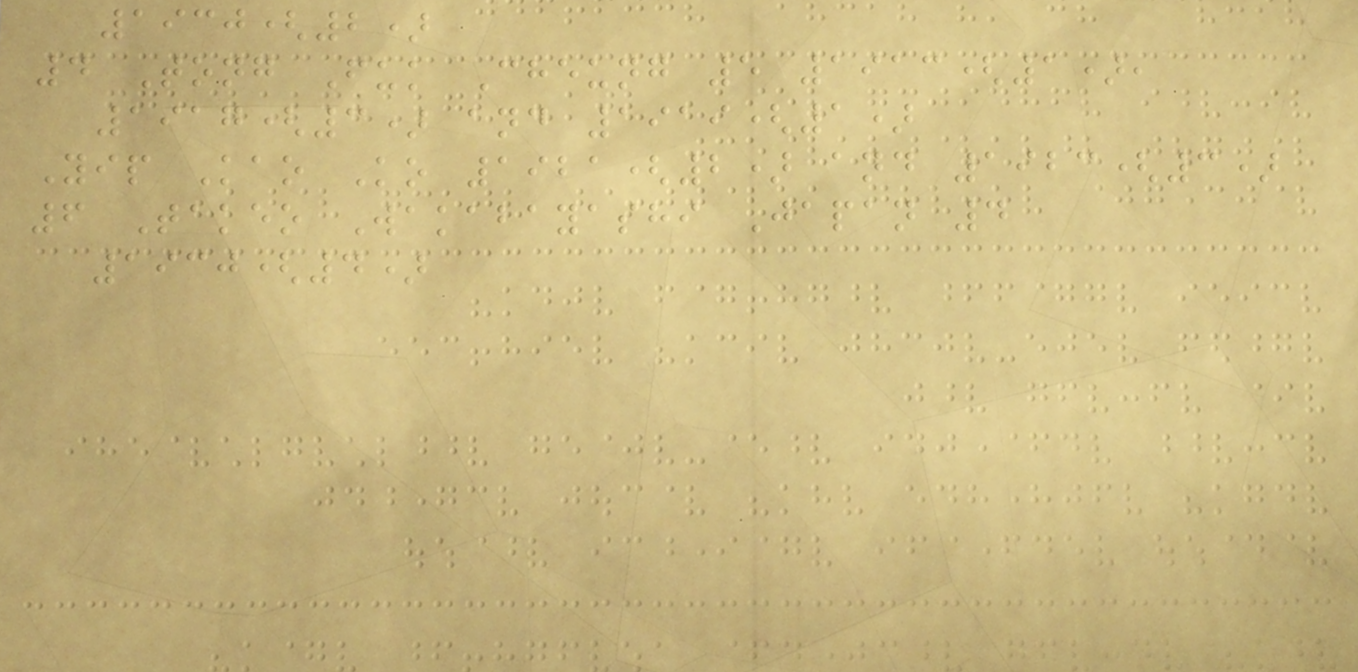1930(2)
4 Tong Fuk Cheung 5 1913(1),
1917(3) and 1919(1)
Yip Kao Ko 1921(2) and 1923(3)
6 Takeo Wakabayashi Japan 4
1930(4)
